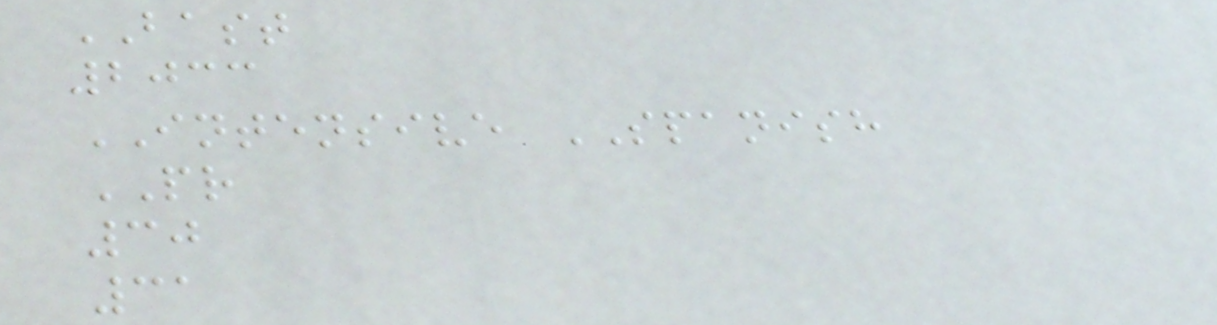BAST
2033
INTENSIVE SPANISH
PR
30
31
